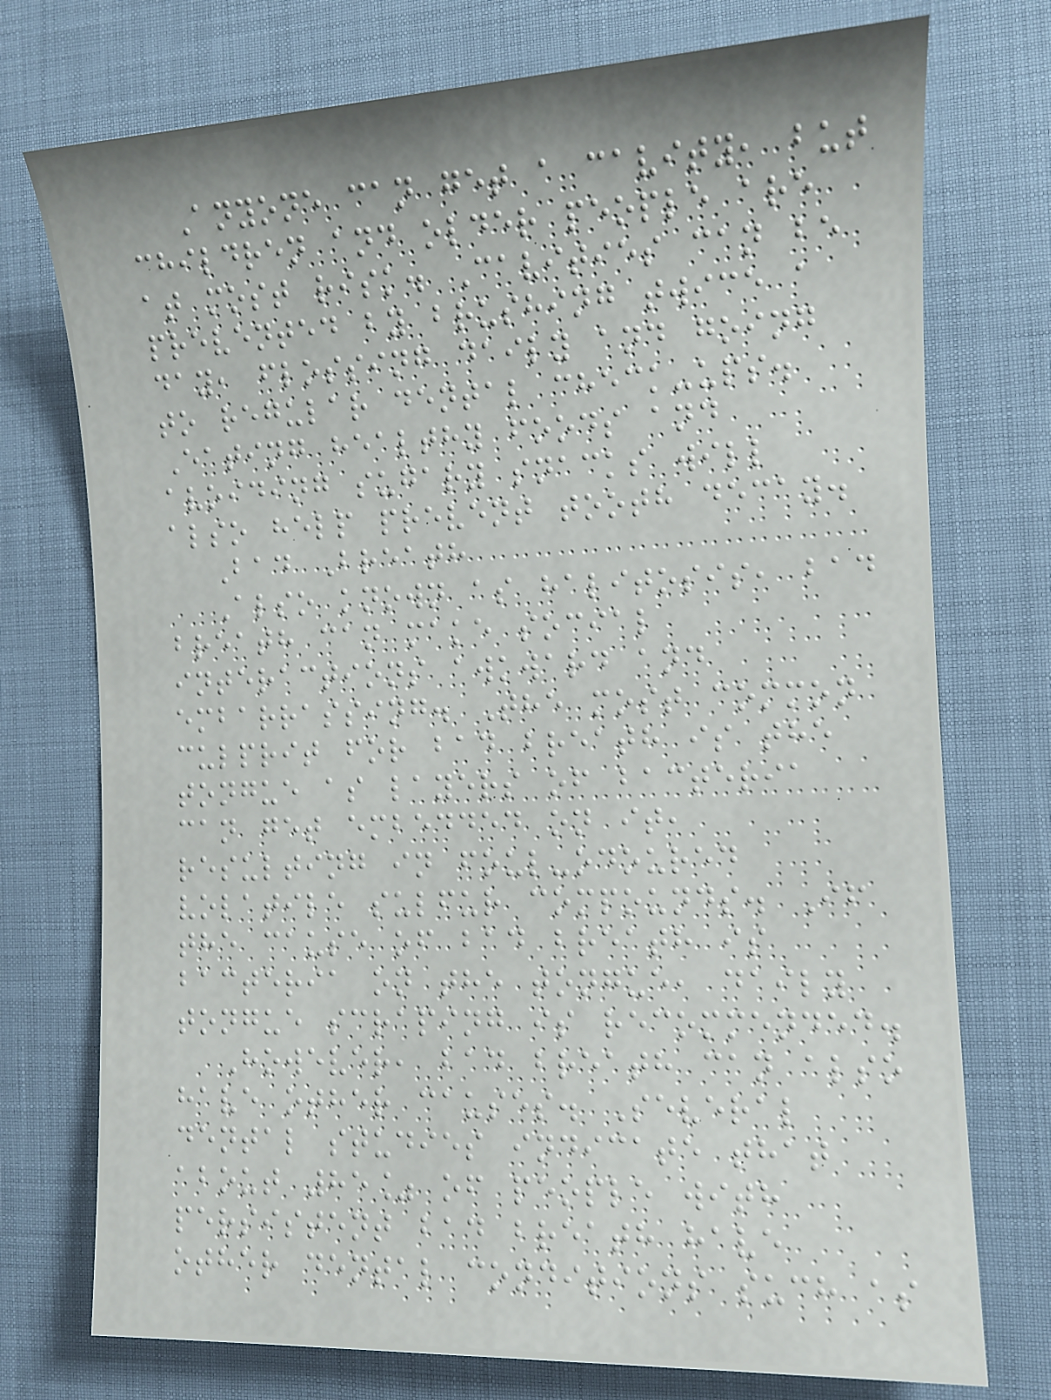Anyone can get a cavity, but
children and older people are
at most risk. Cavities can be
prevented by brushing twice a
day, flossing daily and going
to regular dental check-ups.
Eating healthy foods and
avoiding sugary snacks will
also help prevent tooth decay.
Bad Breath
Also known as halitosis, bad
breath can make social
interactions awkward and
embarrassing. The most common
culprit for bad breath is the
tongue as layers of bacteria
can get embedded on it,
resulting in foul-odoured
volatile sulfur compounds. If
the cause of bad breath is
bacteria on the tongue, daily
tongue scraping is recommended.
However, bad breath can also
have other causes. Several
dental studies indicate that
about 85% of people with
persistent bad breath have
other dental conditions such as
